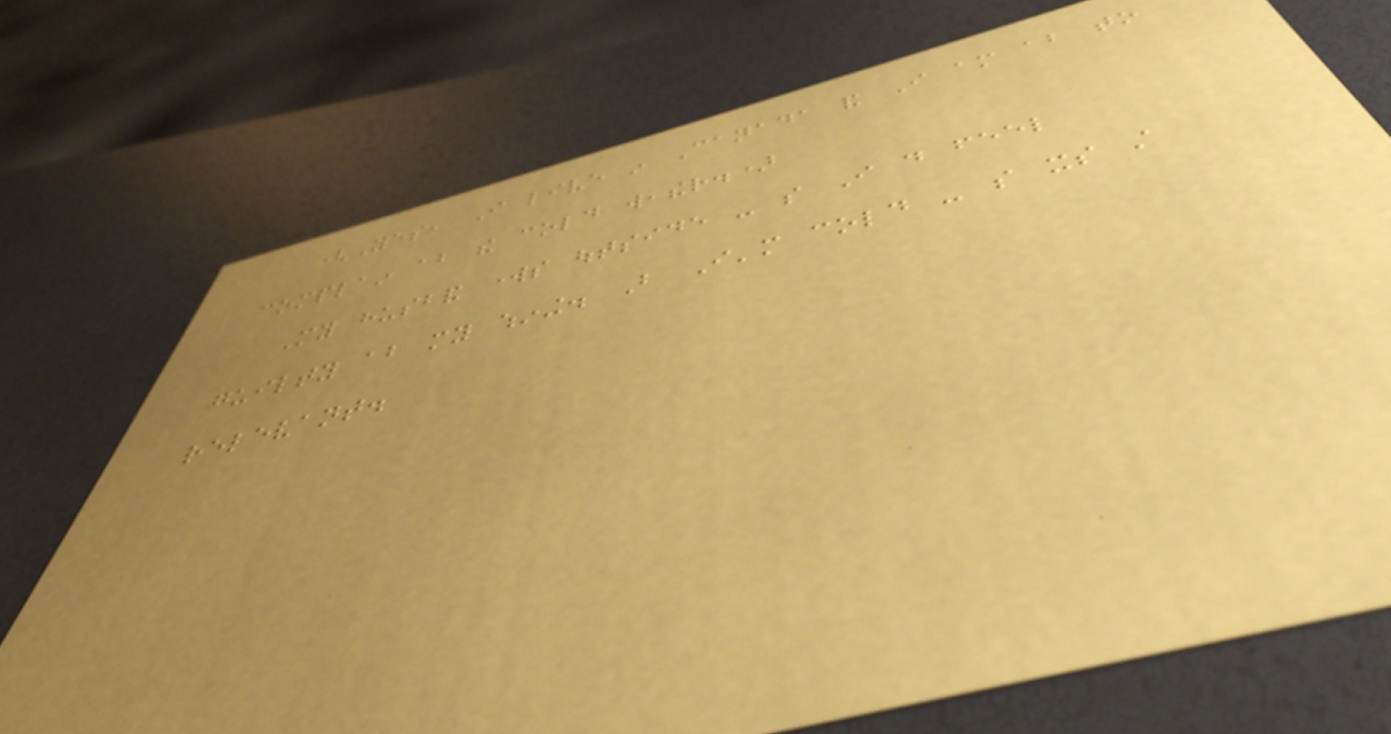(Yes, I live in Canada and I am about to
complain about the cold weather.)
My husband works outside - so I do feel
guilty about my whining. But I'm cold - so its still
relevant.
